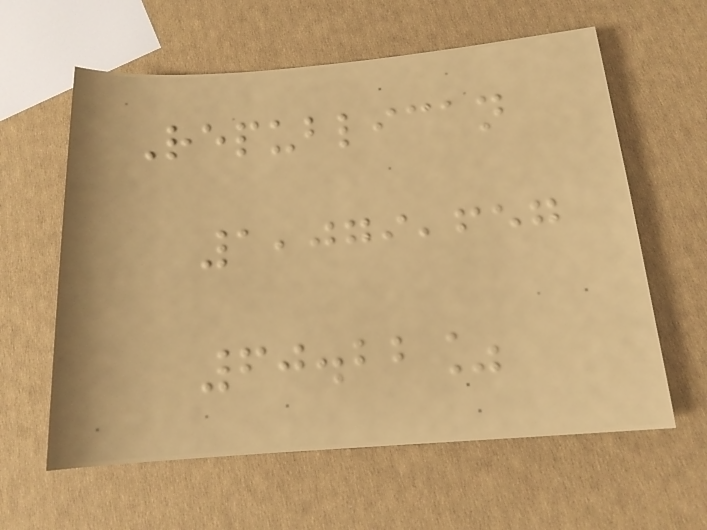Republican
1,079,657
60.22%
